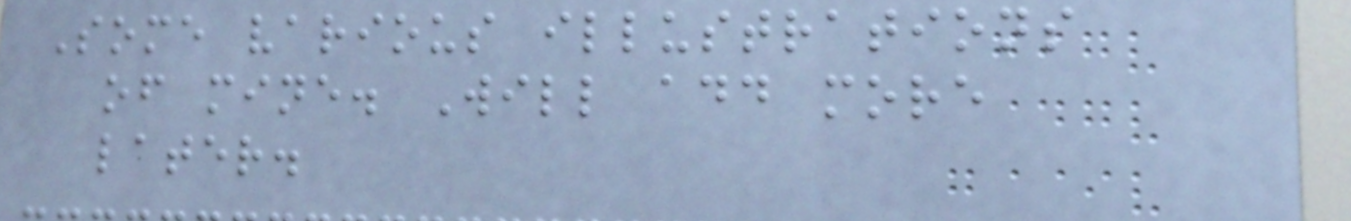Some various illustrations
of mine. Will add more
later.
